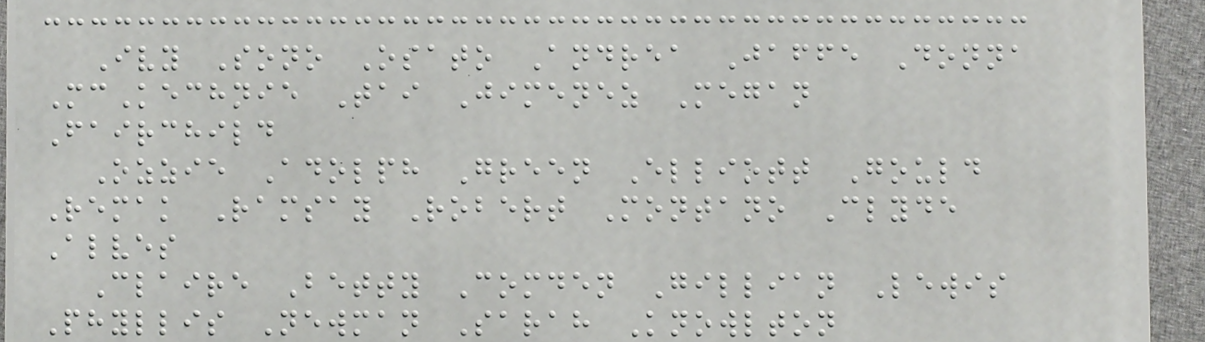Ivy Sono Osato Andrea Jaffe Donna
McKechnie Tai Jimenez Megan
Fairchild
Ozzie Adolph Green Elliott Gould
Remak Ramsay Robert Montano Clyde
Alves
Claire Betty Comden Gillian Lewis
Phyllis Newman Sarah Knowlton
